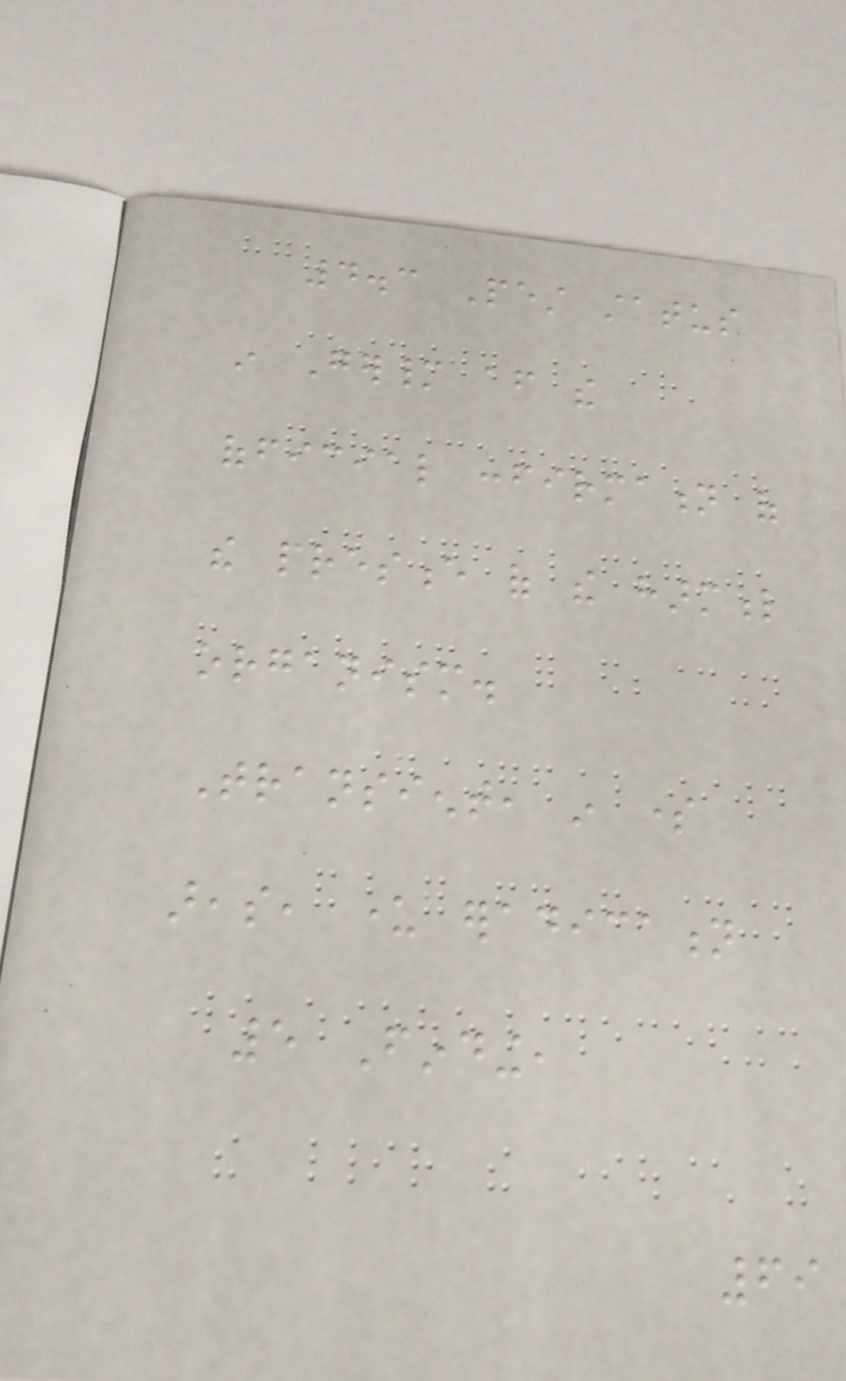4.3 Pest status
in Germany after the
official confirmation of
the presence of the harmful
organism.
Transient, in some
areas, under eradication
5 Finding,
69
